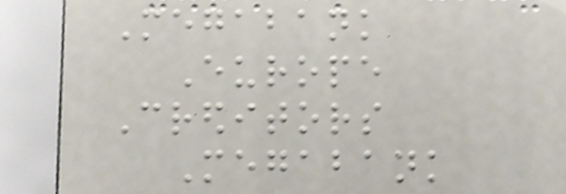Megabank
Europe
Creditors
Megabank
